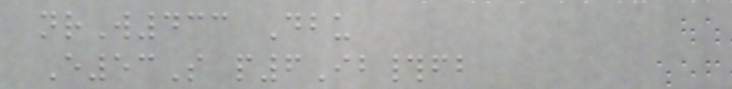nrW433 Dbu
E53S p6Ib#fb
